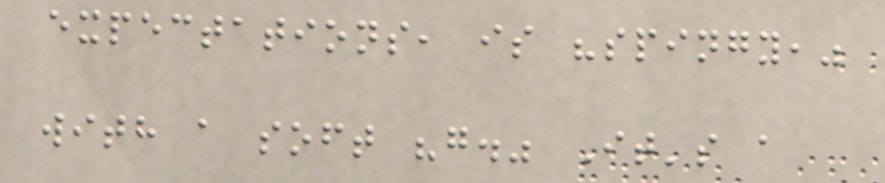expectations, is "spingy,"
with a soft "g." It's a
